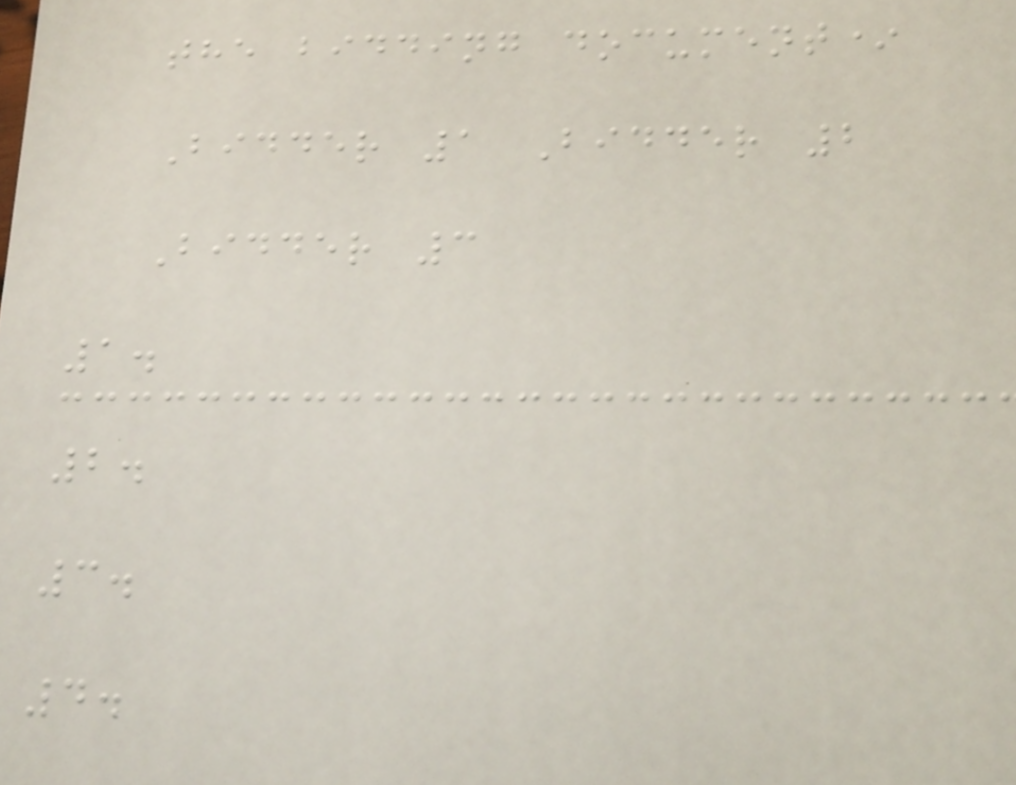the bidding document*
Bidder 1 Bidder 2
Bidder 3
1.
2.
3.
4.
